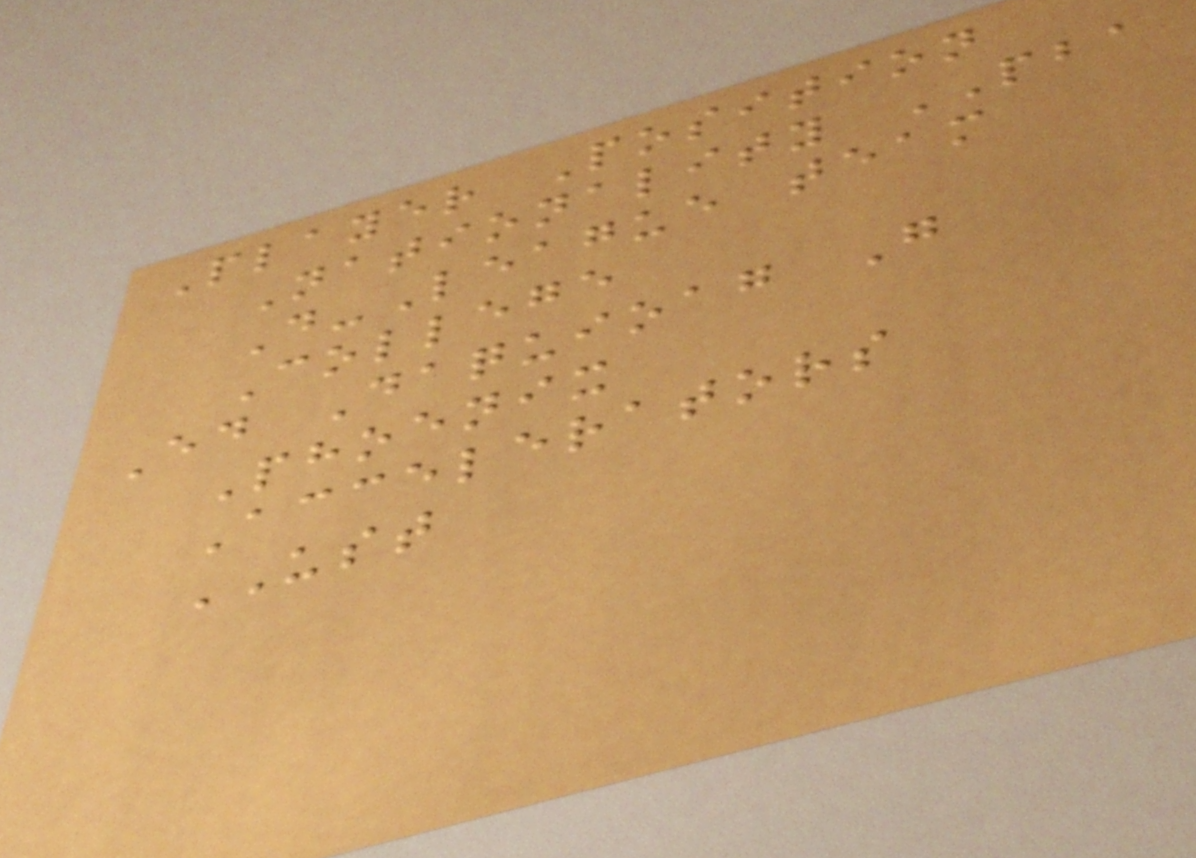Player Position
Nationality PBA
D-League team
College
Ed Daquioag G
Phoenix
Accelerators
UST
